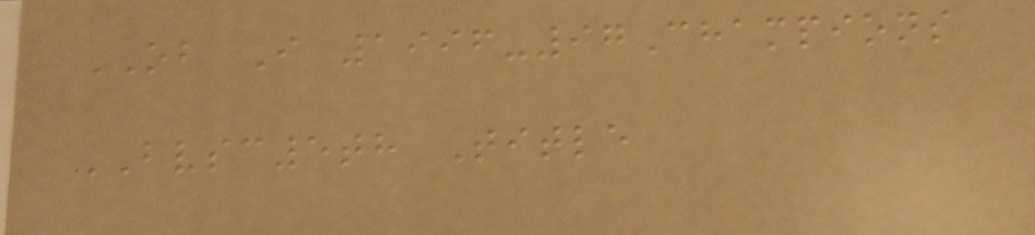OB I 1996-97Champions
BVSC5th Title
